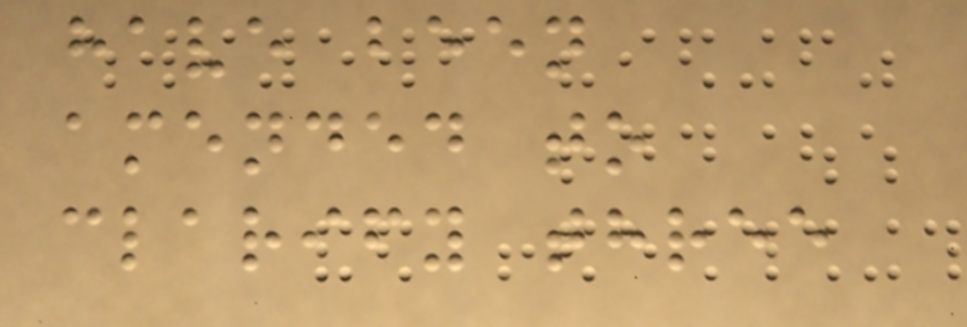have been
amended to
clarify three
